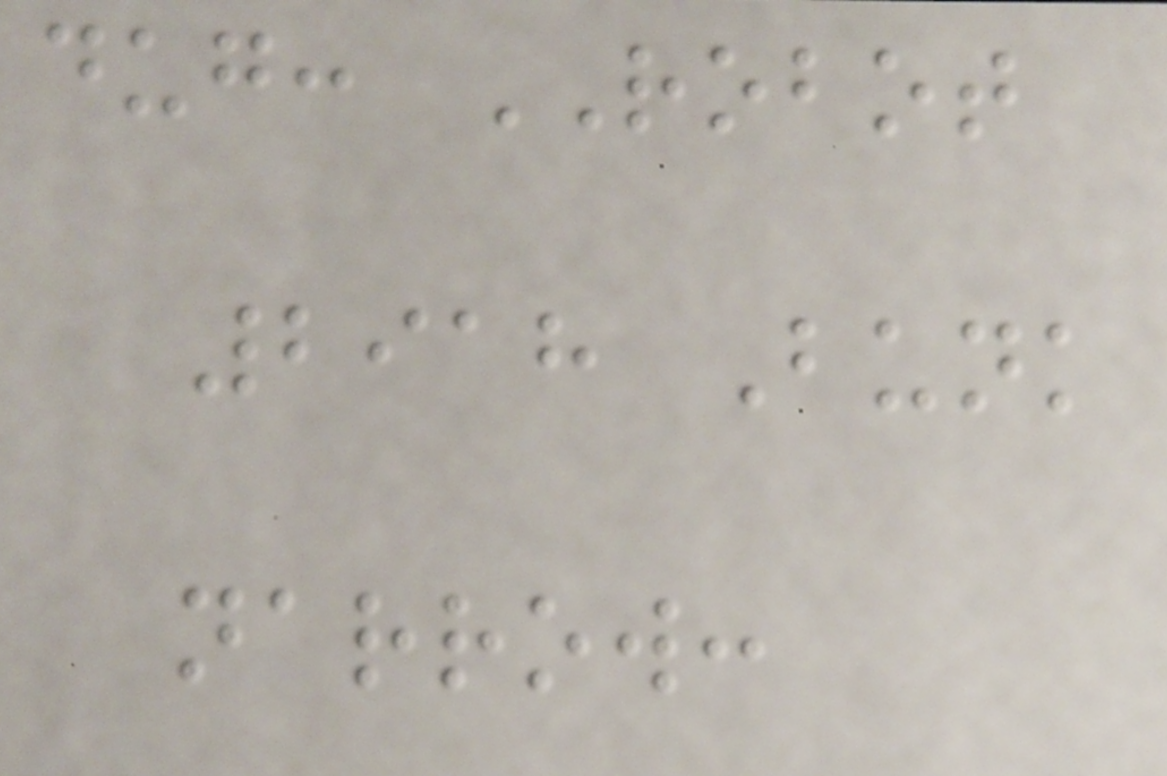dug: ROBOT
2918 Bunk
narrow:
